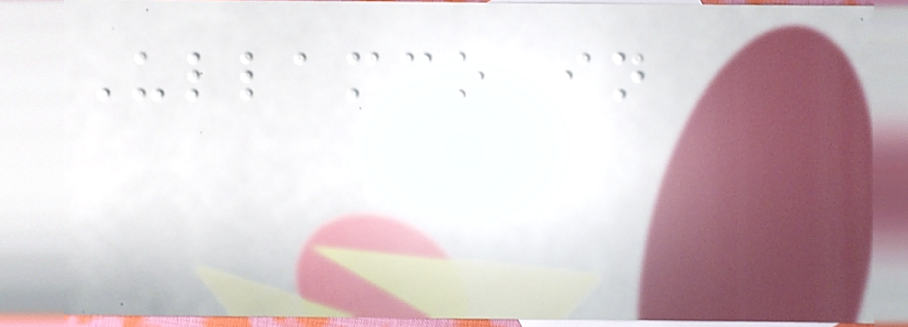Ullamco in
